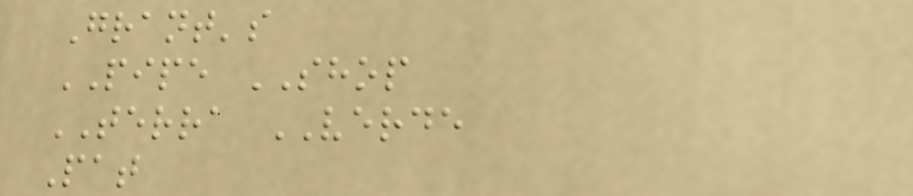Grant's
PIPE SHOP
TERRA VERDE
Pat
